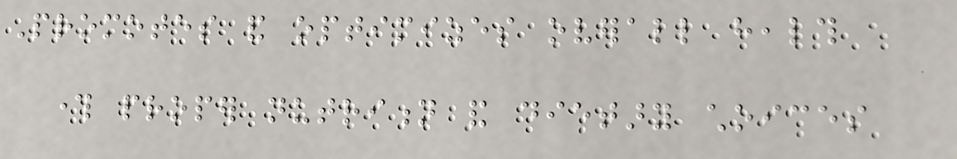Promotes and optimizes overall health
through proper nutrition and dietary choices
